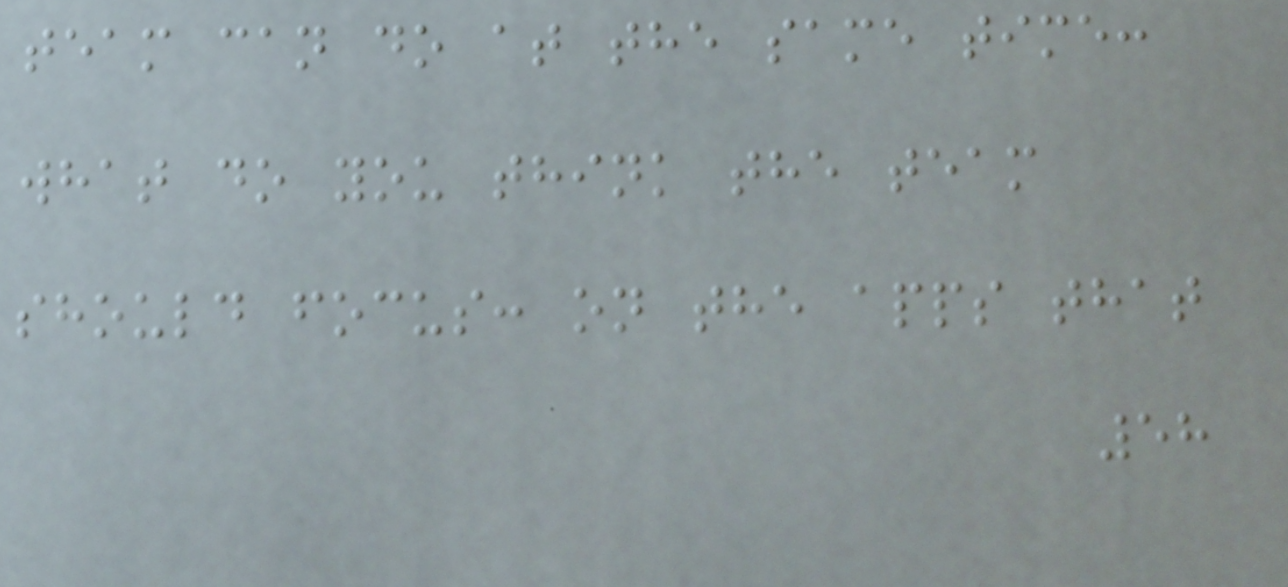team can do at the same time:
what do you think the team
should focus: on the apps that
58
